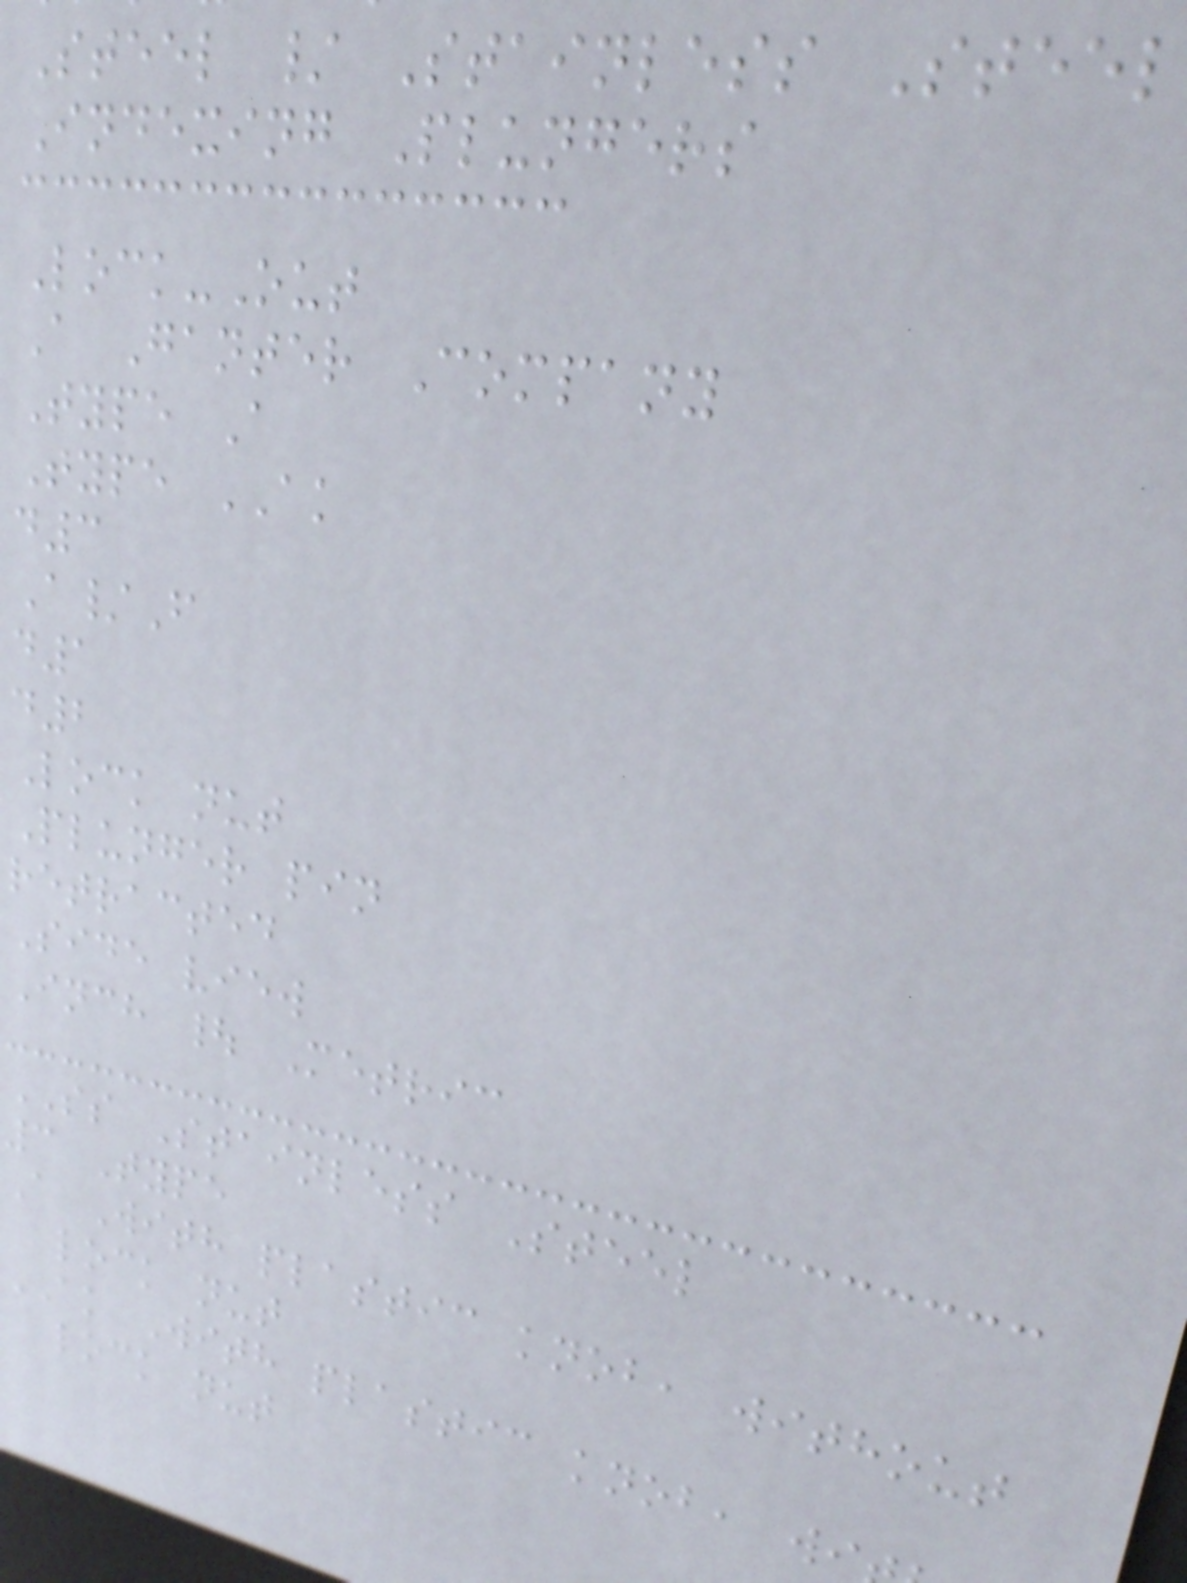Steel / Stainless Steel
Indexing Plungers
Lock-Out
A Ganter Company
Type A
Type AK
d3
A/F
d1
d2
Lock nut
Plunger pin
retracted
Side view
Inch | Metric
SS Stainless Steel
3 Type
A With plastic knob, without
lock nut
AK With plastic knob, wi
lock nut
